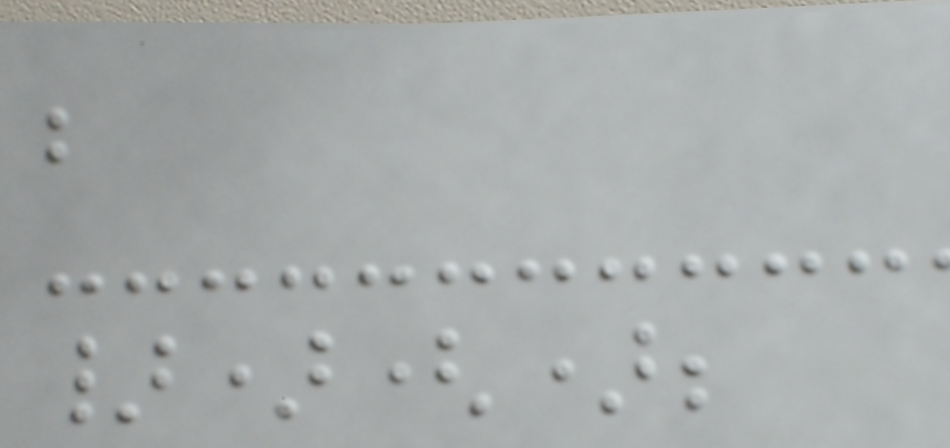;
})();
